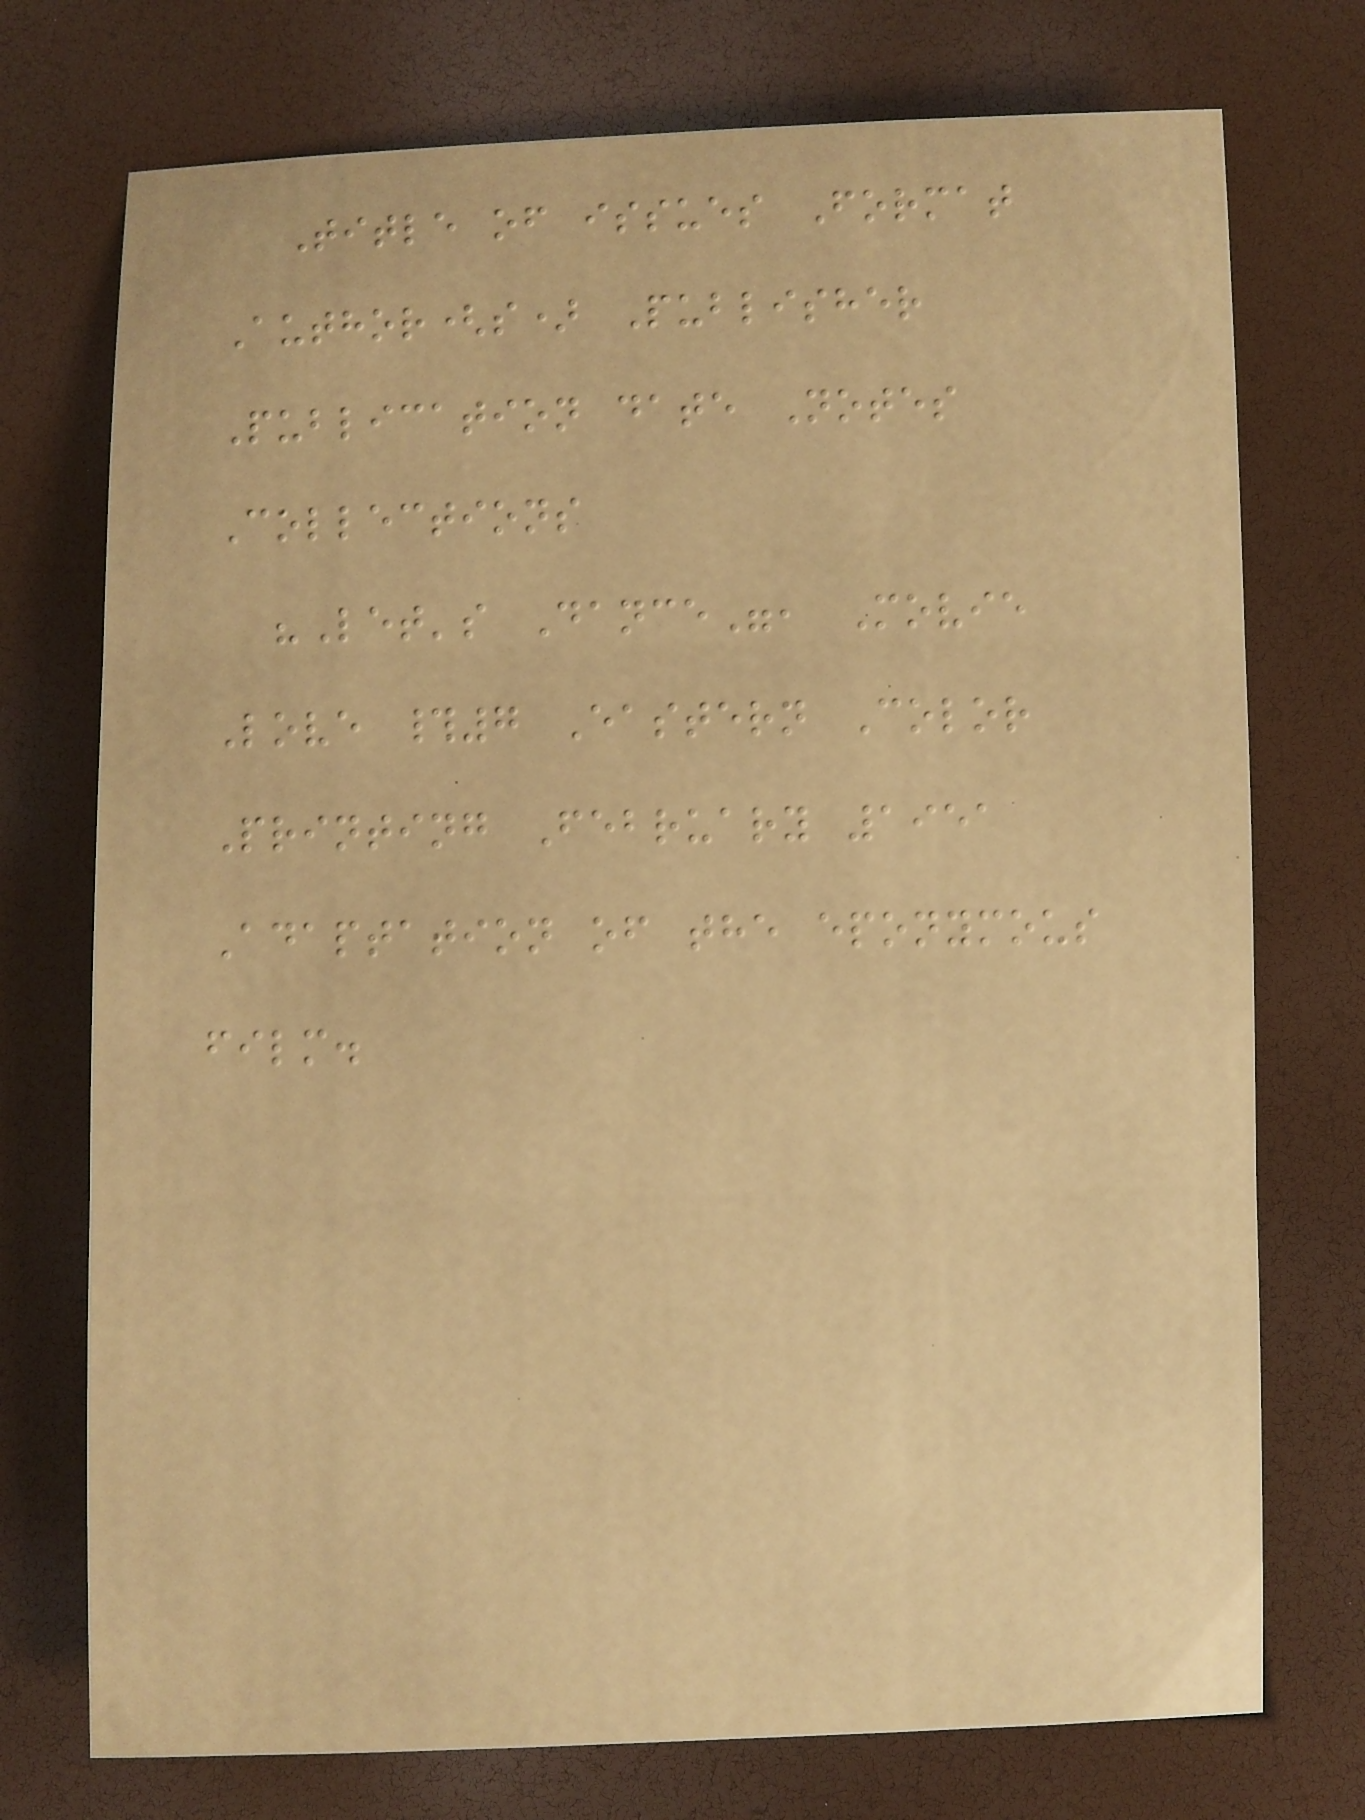Title of issues Format
Author(s) Publisher
Publication date Notes
Collections
"Let's Dance", Movie
Love #7 Eastern Color
Printing February 1951
Adaptation of the eponymous
film.
